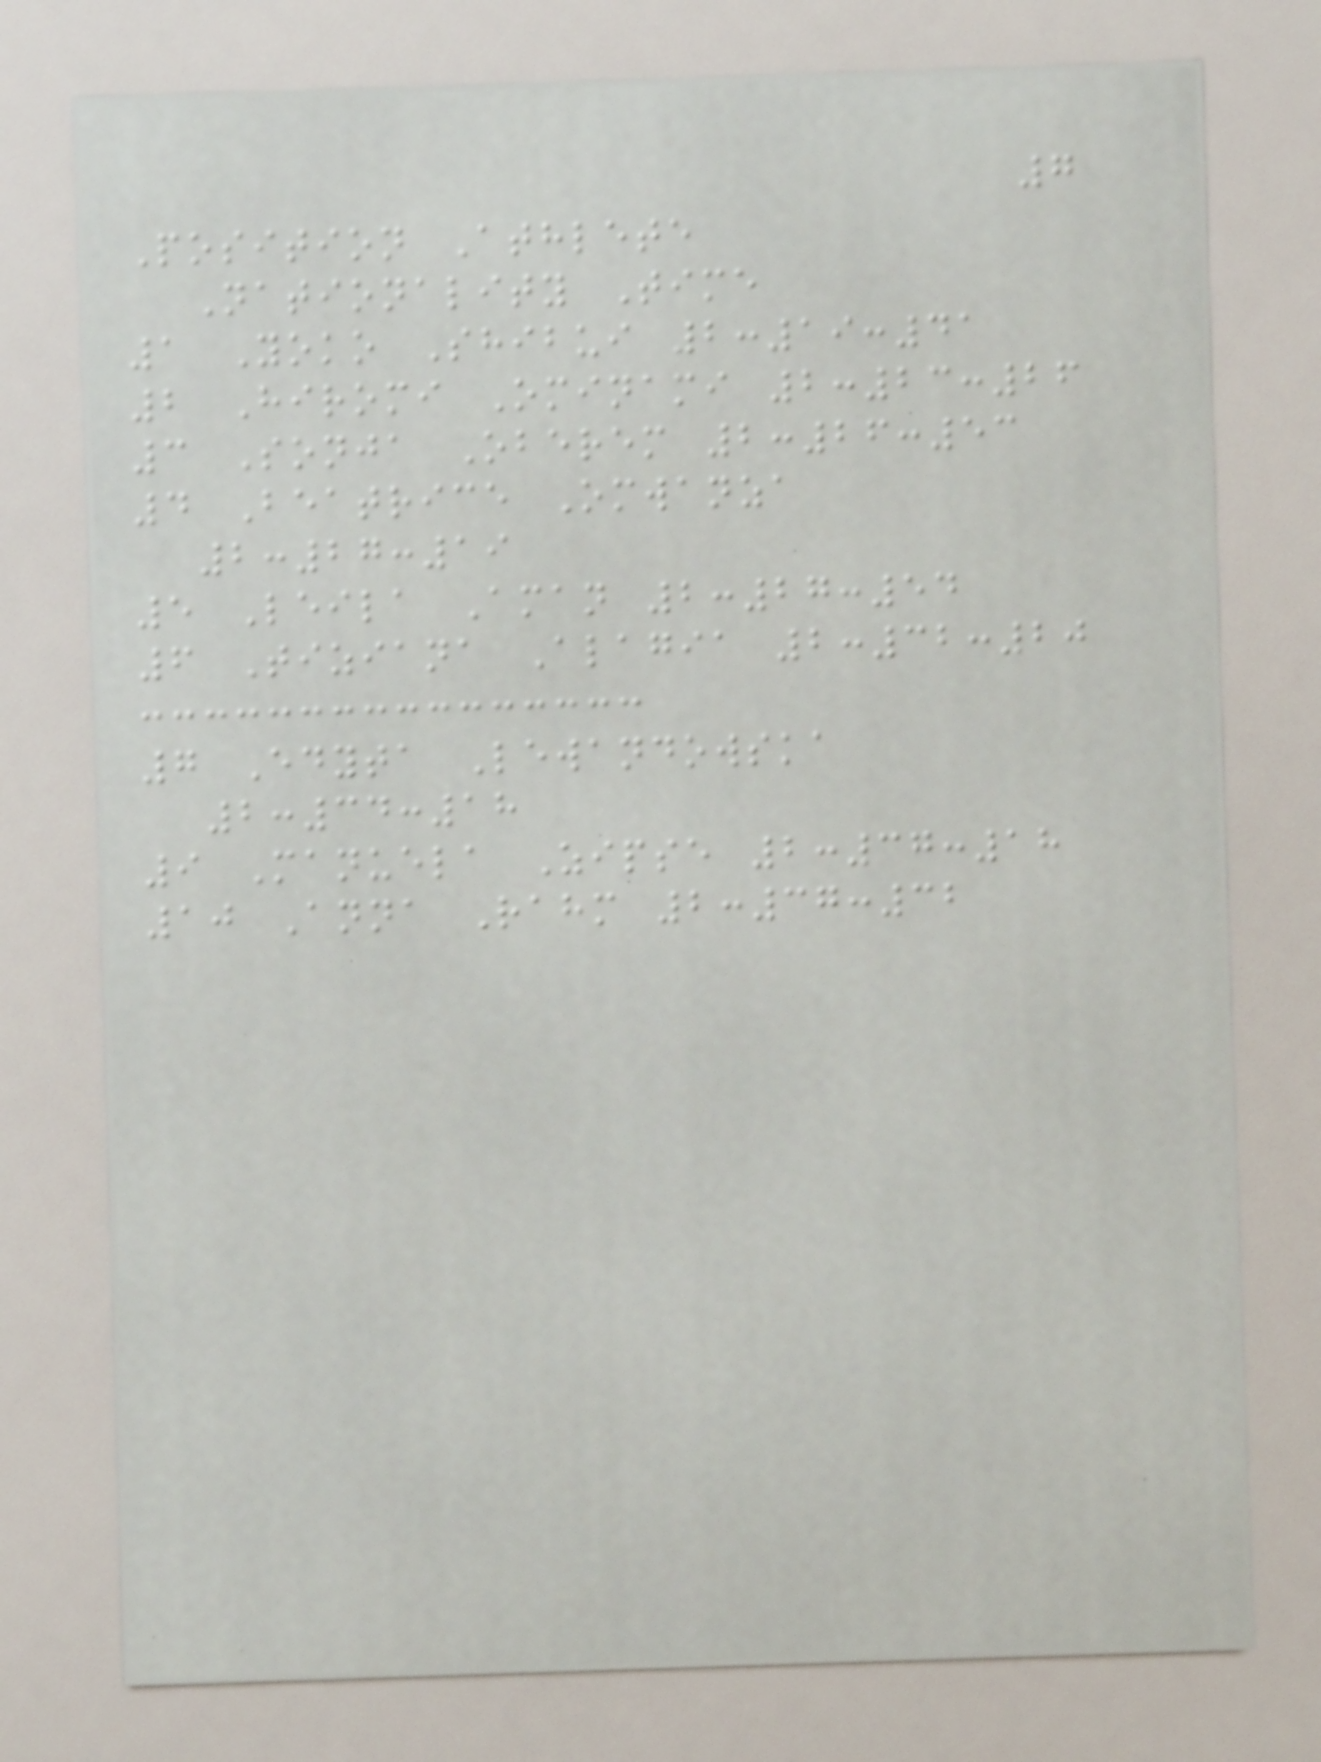7
Position Athlete
Nationality Time
1 Yoko Shibui 2:19:41
2 Hiromi Ominami 2:23:26
3 Sonja Oberem 2:26:53
4 Beatrice Omwanza
2:27:19
5 Leila Aman 2:27:54
6 Tiziana Alagia 2:32:20
7 Edyta Lewandowska
2:34:18
9 Manuela Zipse 2:37:18
10 Anna Rahm 2:37:32
